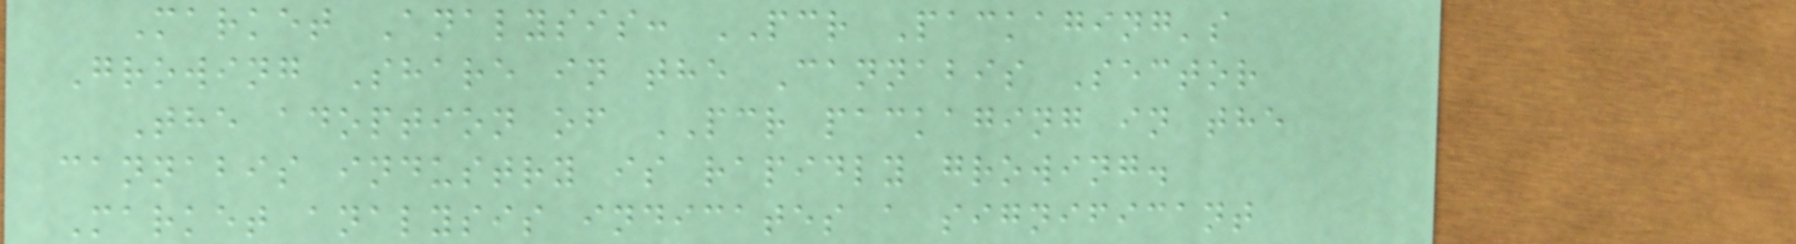Market Analysis: PCR Packaging's
Growing Share in the Cannabis Sector
The adoption of PCR packaging in the
cannabis industry is rapidly growing.
Market analysis indicates a significant
